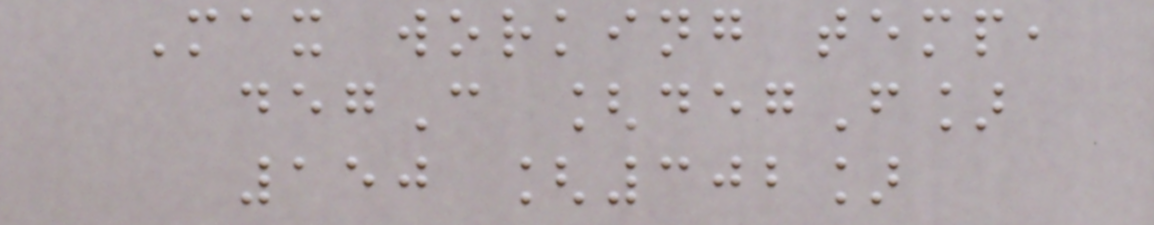Max working temp,
degC [degF]
150 [302]
